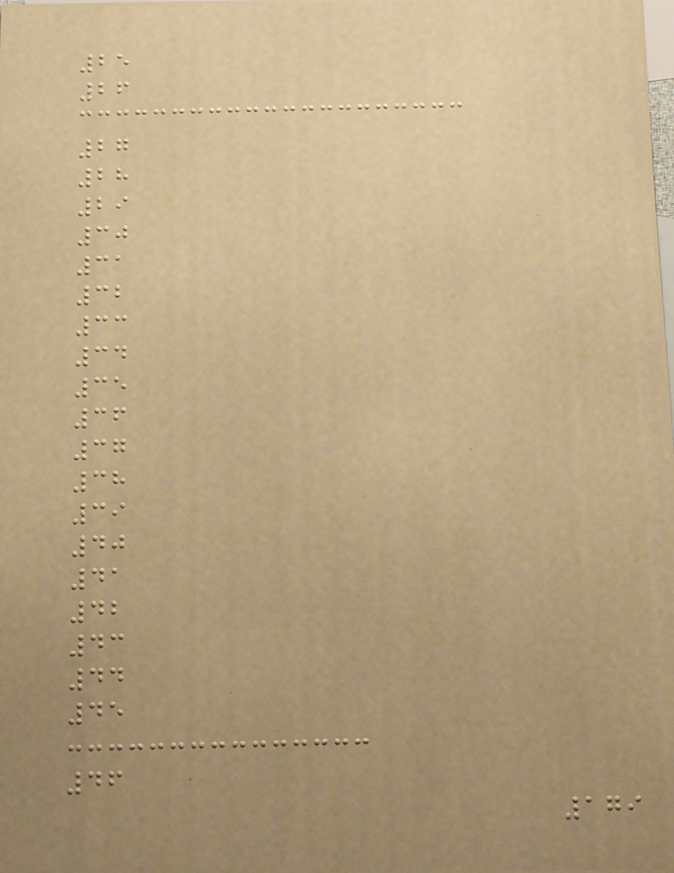25
26
27
28
29
30
31
32
33
34
35
36
37
38
39
40
41
42
43
44
45
46
179
